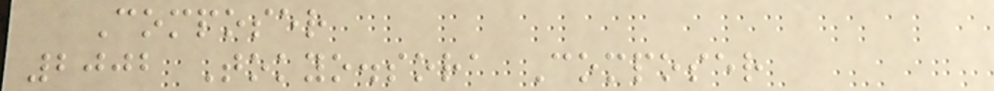Composer
2002 Tokyo.sora Composer
